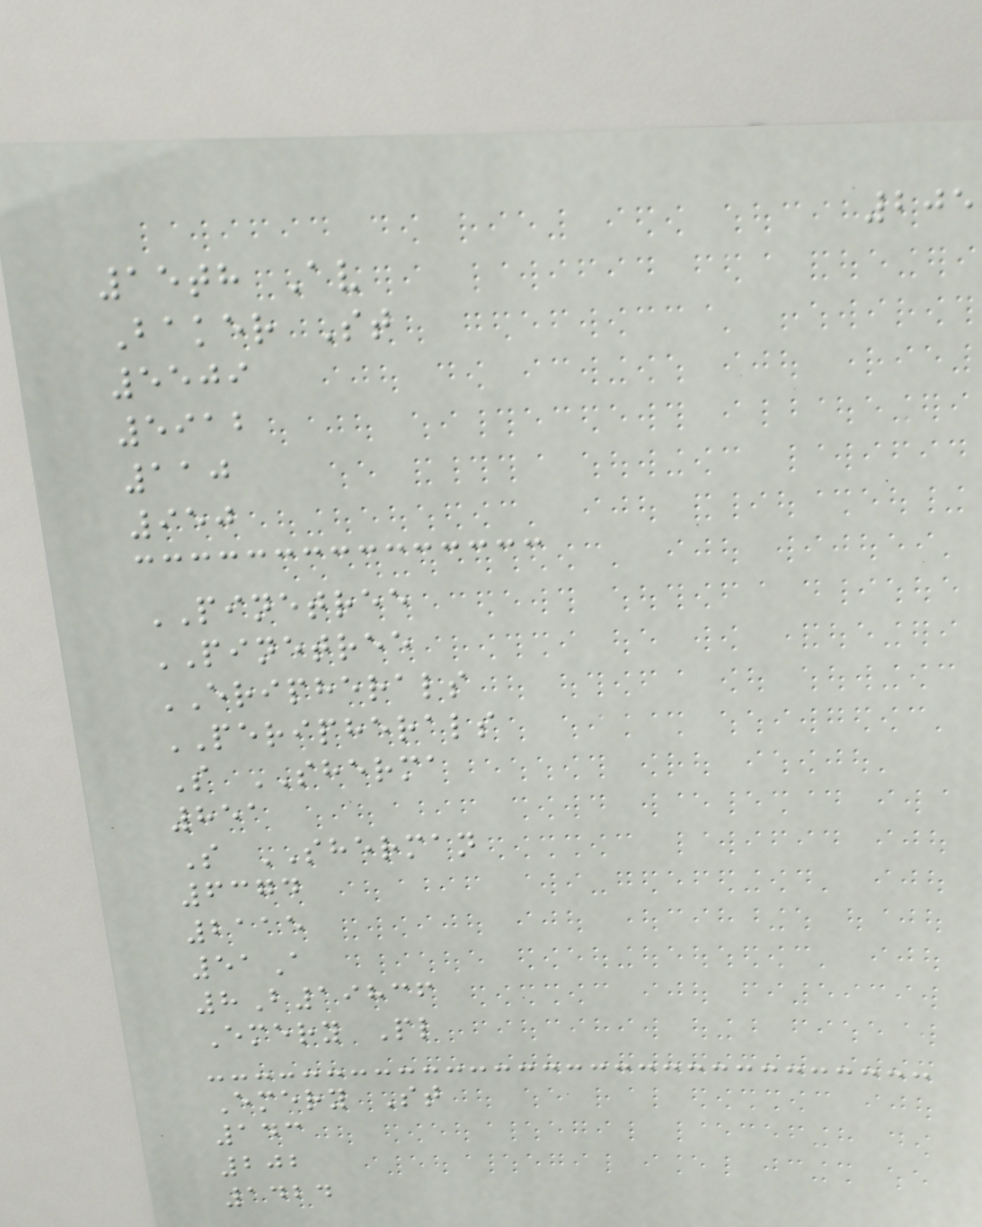205
15th Av
Baker St
5509
5912
110
950
PINETREE
PINETREE
ERIPHERALS
PERIPHERALS
S SHERMA
851
S SHERMAN
6374
2115
51A
8B19836
Emery Pl
Emery St
143
202
1424
